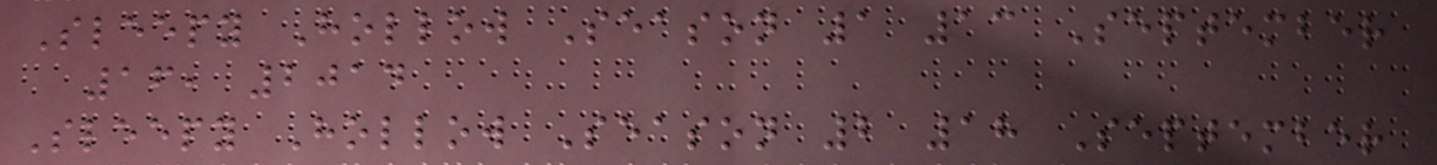Sleepy Hollow Season 1 13 September
16, 2014
Sleepy Hollow Season 2 18 September
